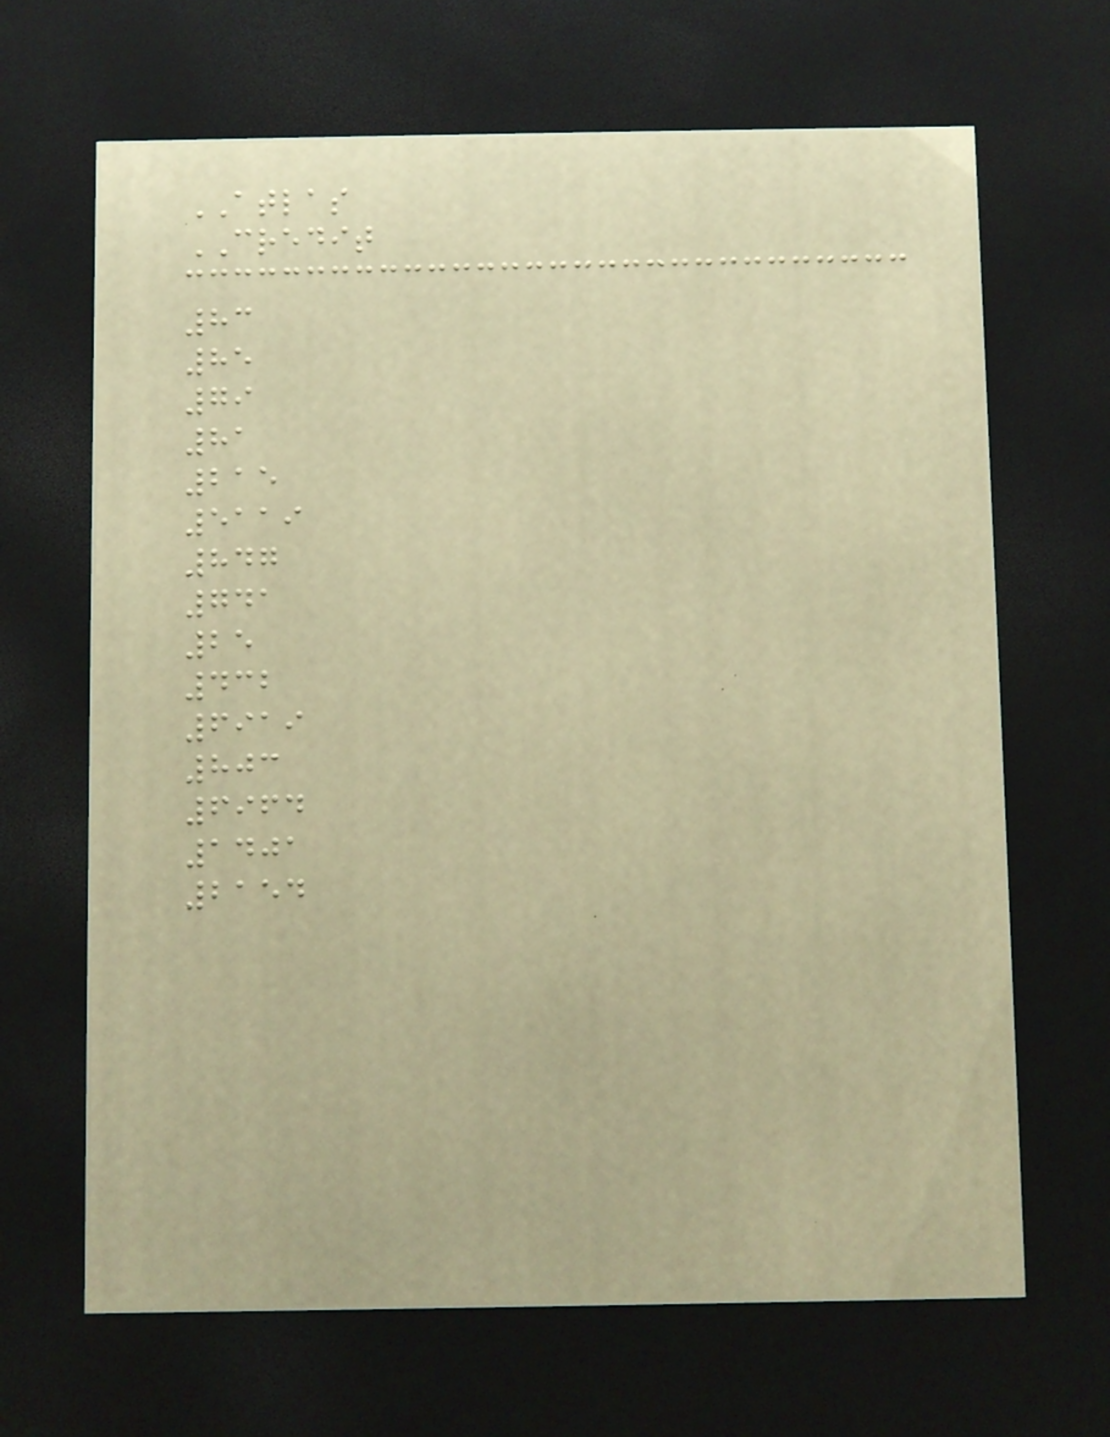ATLAS
CREDIT
83
85
79
81
215
5119
847
741
25
432
6919
803
6964
1401
2154
